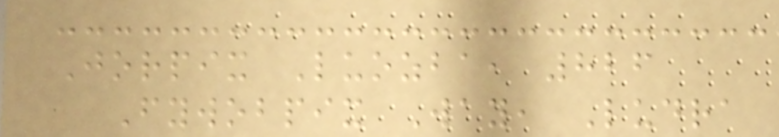Jorpix Luozba, 826
Fywobpix Way, Ludra
